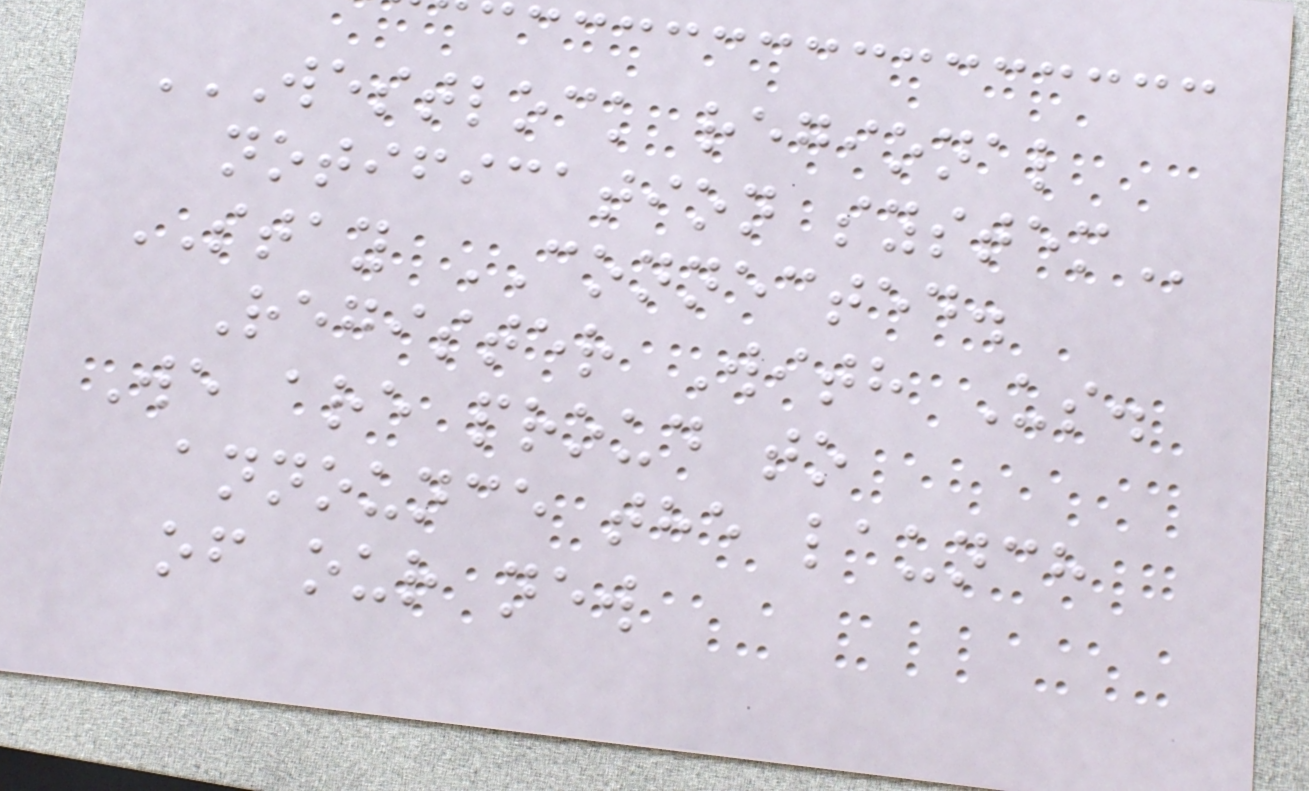WESTLOCK REGIONAL
NOTIFICATION SYSTEM
STAY CONNECTED.
Register With Us.
We are proud to
announce the launch
of our new
